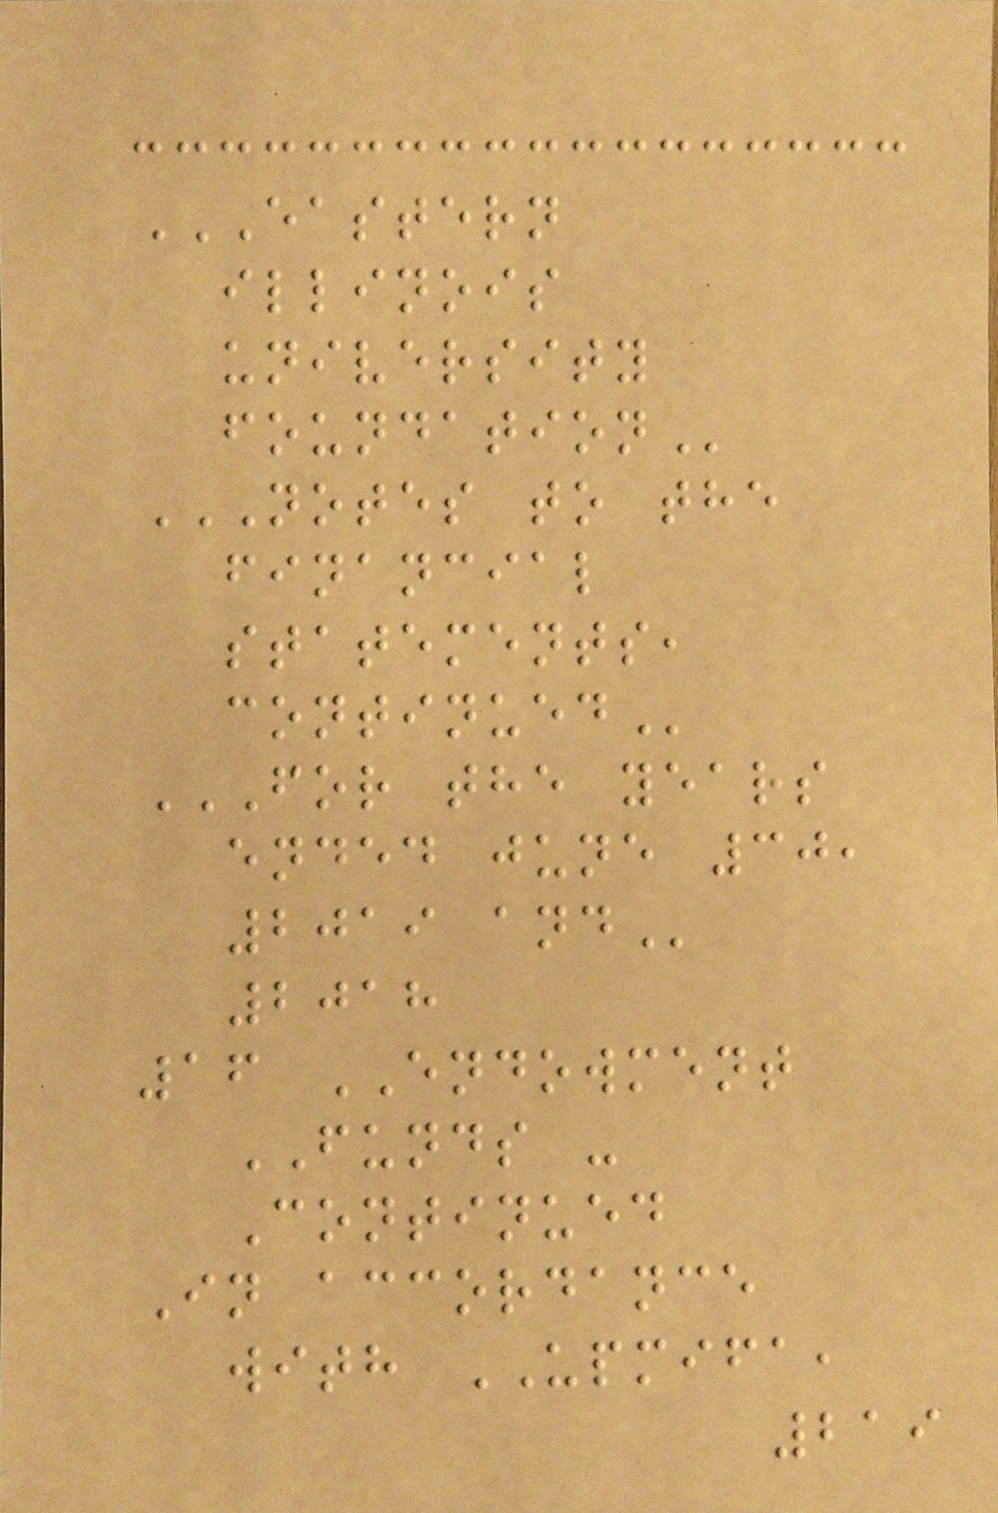EASTERN
ILLINOIS
UNIVERSITY
FOUNDATION
NOTES TO THE
FINANCIAL
STATEMENTS,
CONTINUED
FOR THE YEARS
ENDED JUNE 30,
2019 AND
2018
16 ENDOWMENT
FUNDS -
Continued
In accordance
with UPMIFA,
219
